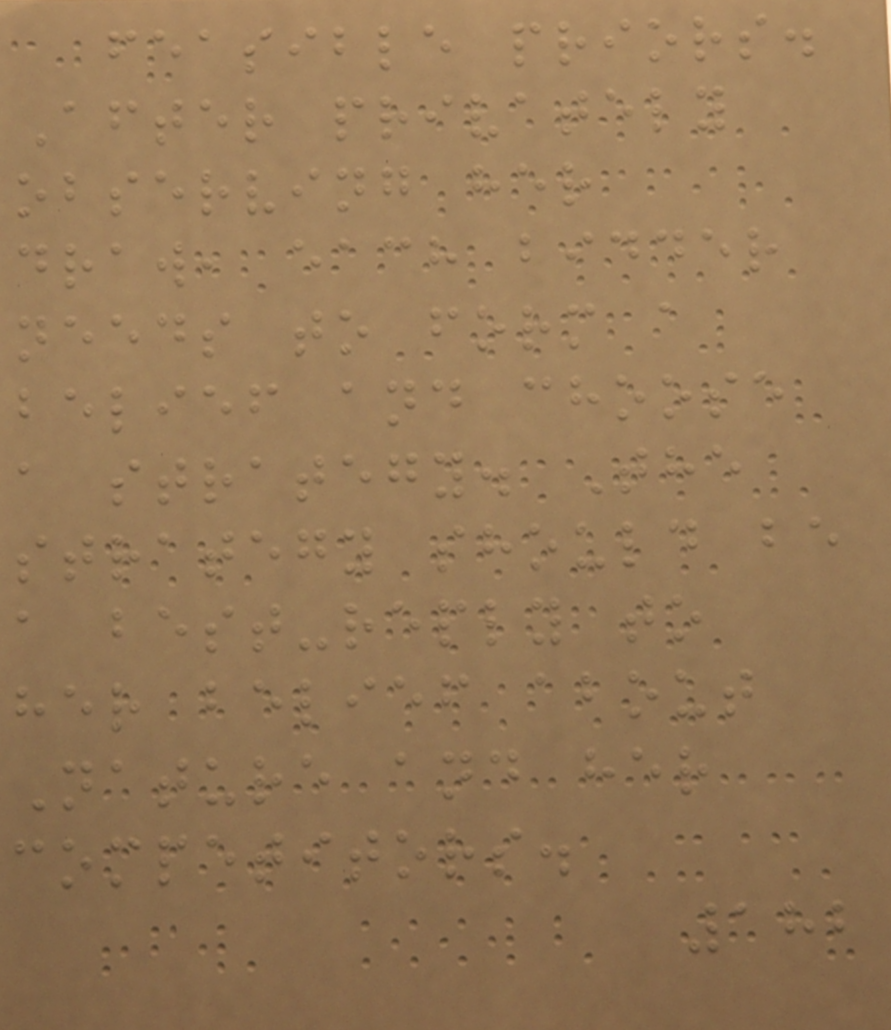feasible priors.
After privately
observing her
draw, each bidder
needs to form a
belief and choose
a strategy. The
strategy should be
a best-reply to
her belief about
Nature and her
competitors.
182
